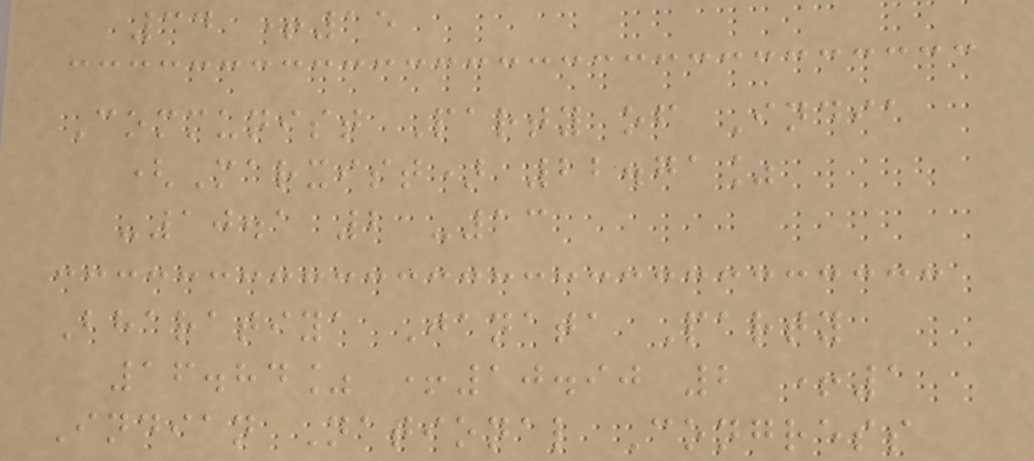34 +15
Communist Party of India
(Marxist) 22.71%
-10.1 2 -13
Bharatiya Janata Party
16.84% +10.90 2 +1
Indian National Congress
